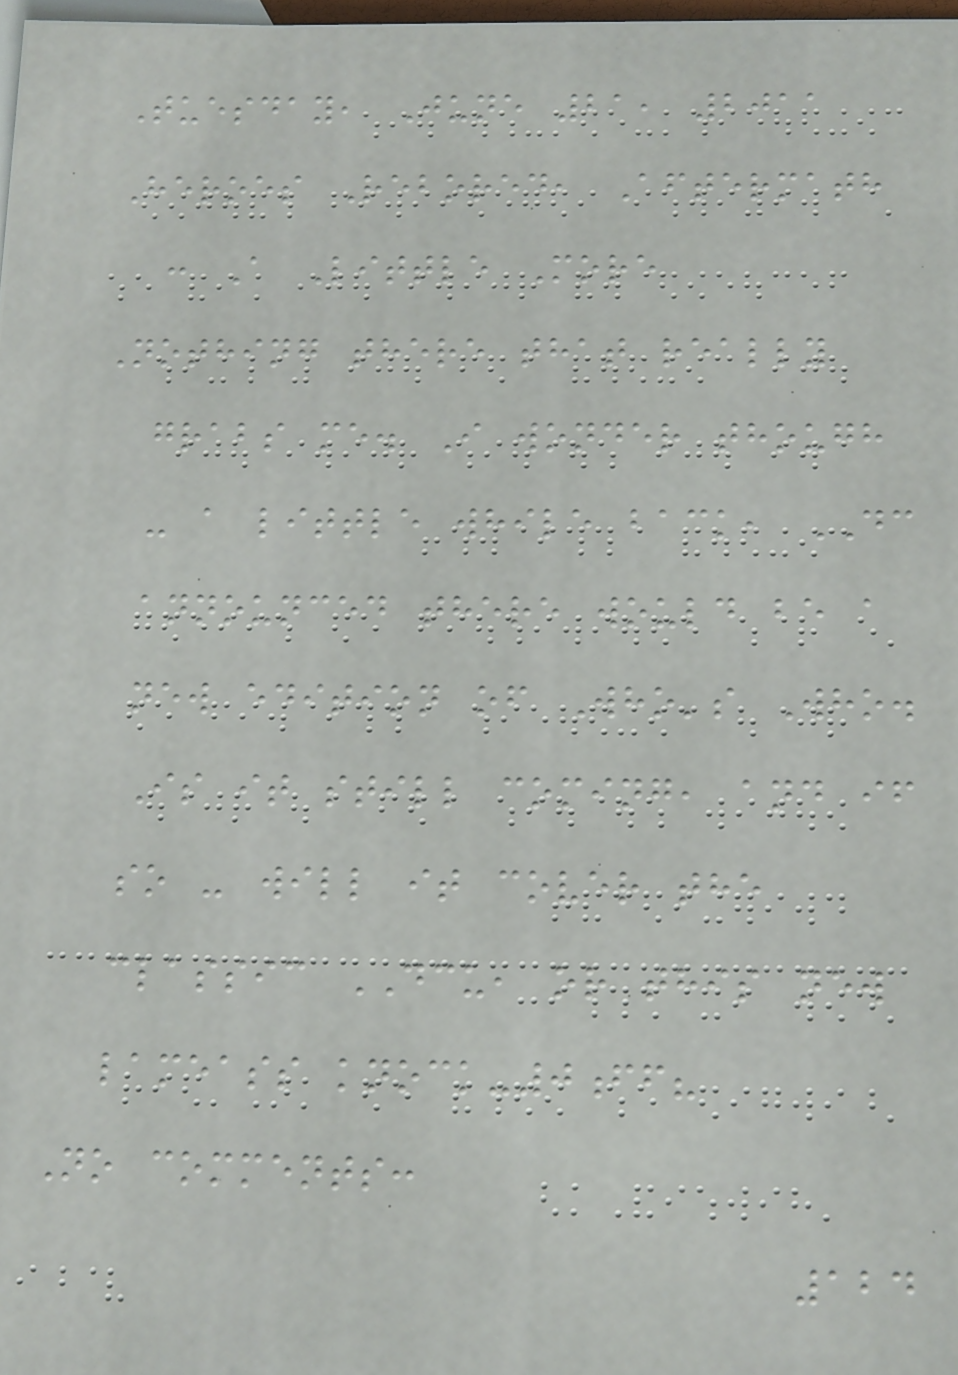Tuesday, June 21, 2011
Heroes Rebored, Aftermath
: A Little More
Nothing there that really
grabs me. I wonder though
- a little while back, DC
announced there would be a
new edition of Who's Who.
Is it still coming, and if
so - will it cover the
classic DCU, or this new
lameass knock-0ff?
No comments:
124
